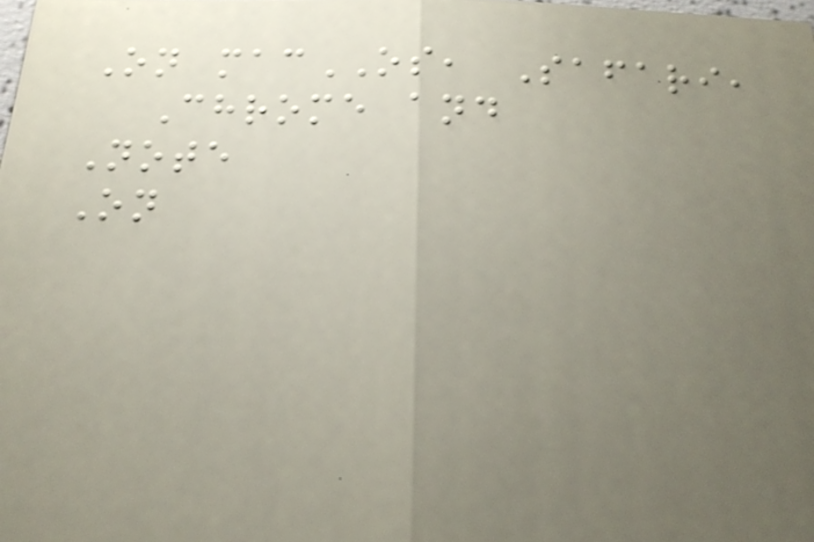On macOS, Safari,
Chrome and
Note
On
